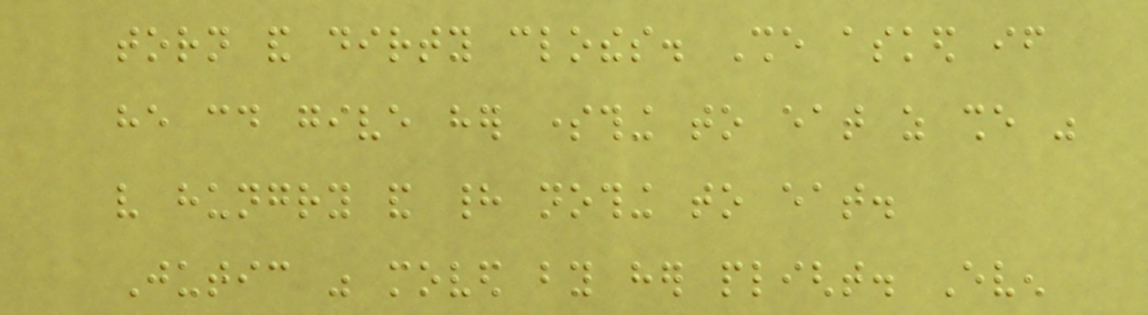torn and dirty clothes. She asked if
he could give her something to eat as she was
very hungry and had nothing to eat.
Jutic was moved by her plight. Even
